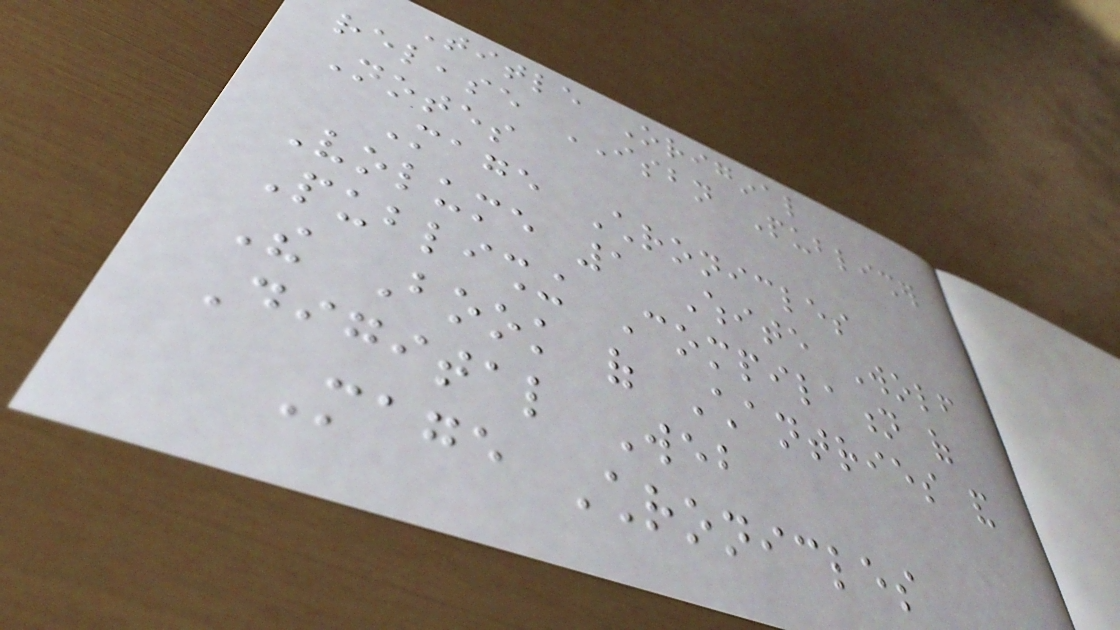Title Original
release ISBN Publisher
Notes
Mage Chronicles
Volume 1 White Wolf
Publishing Compilation of
The Book of Chantries and
Digital Web
Mage Chronicles
